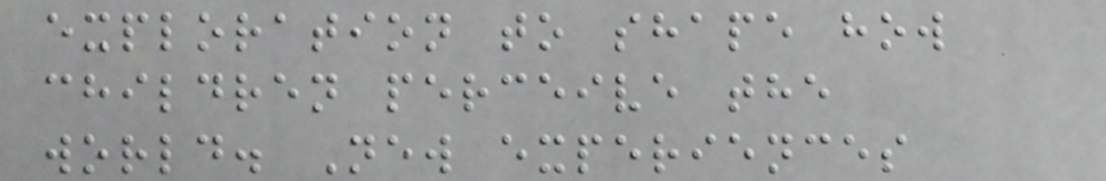exploration to shape how
children perceive the
world. New experiences
